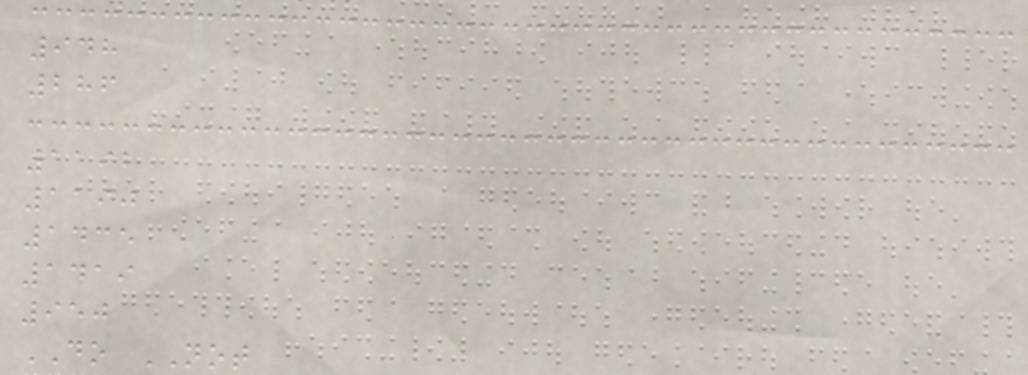948
286
1192
1190
1435
1419
950
DO NOT
